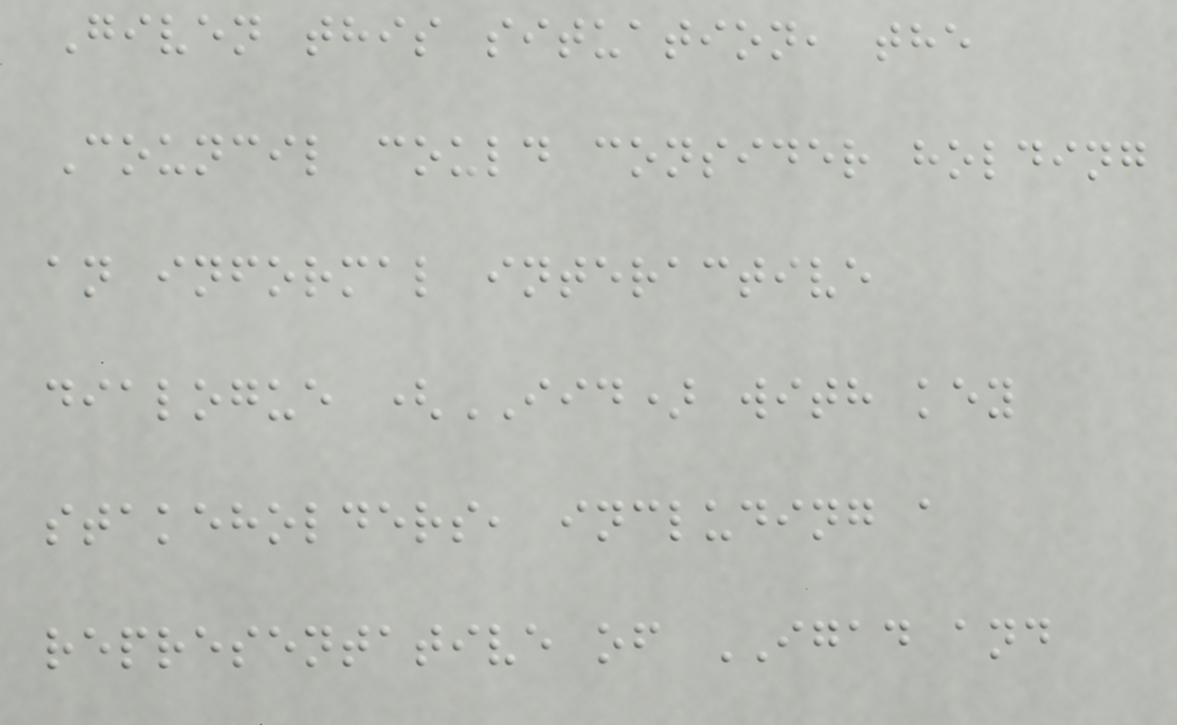Given this situation, the
Council could consider holding
an informal interactive
dialogue (IID) with key
stakeholders, including a
representative of IGAD and
